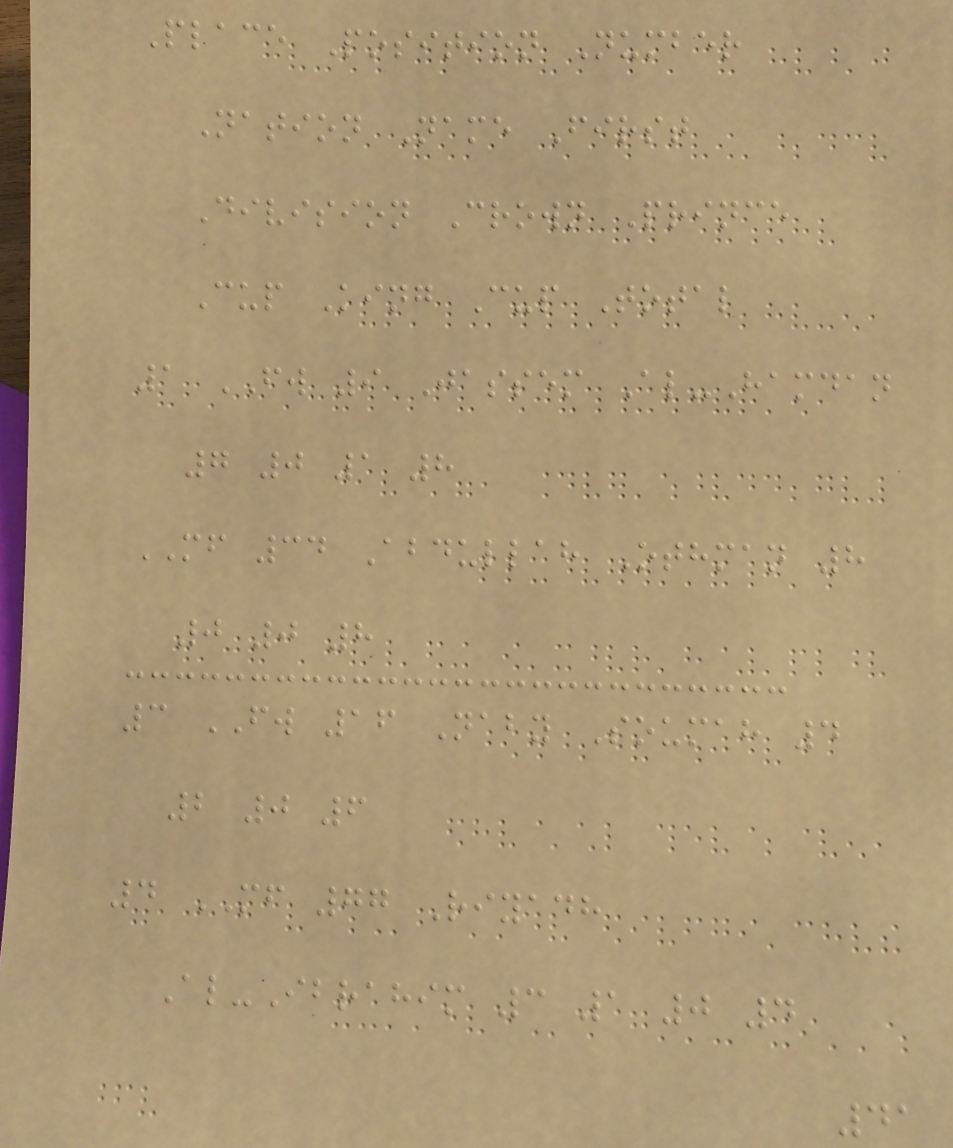Place Position Number
Nation Name First
Division Crown Prince
Cup King Cup Total
1 FW 9 Jassem Al-Hamdan
7 0 1 8
MF 34 Abdullah Othman 8
0 0 8
3 FW 16 Naby Soumah 4
2 0 6
4 MF 77 Riyadh
Al-Ibrahim 3 1 0 4
41
